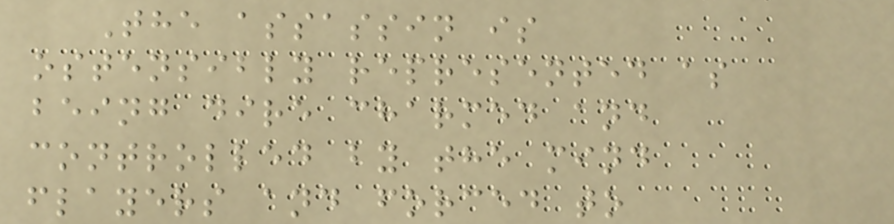The assassin is
ostensibly represented as
being dire charmed and
controlled by the mind
flayers and forced to
